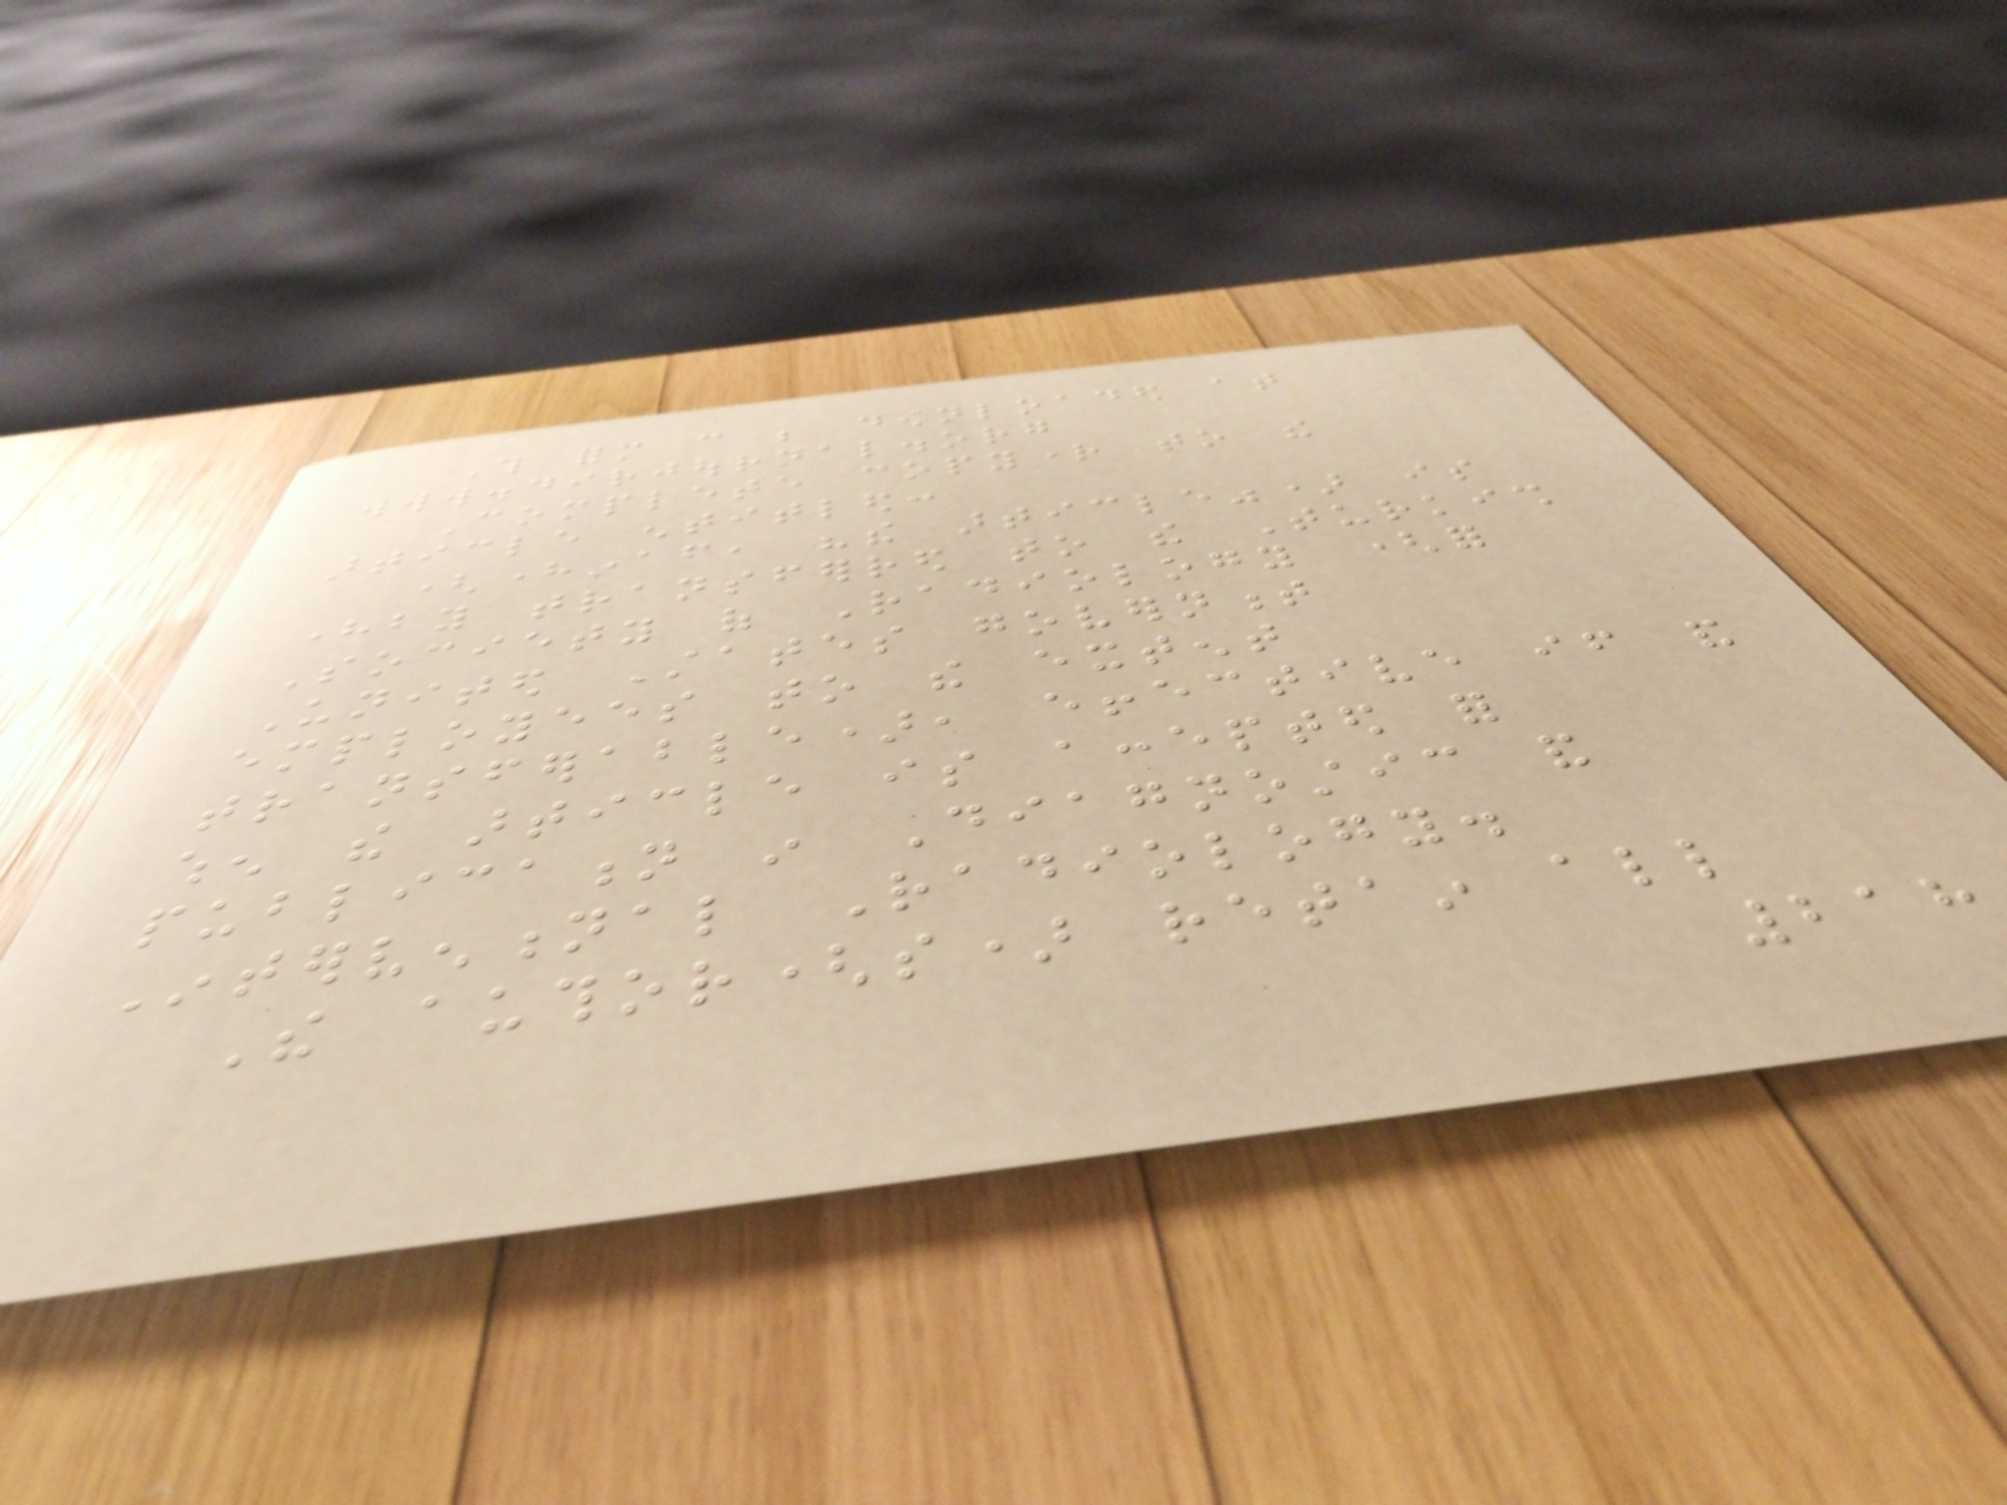This form can be downloaded at
www.dirjournal.org
Complete copyright to the
article entitled:
(hereinafter, "the article") is
hereby transferred to the Turkish
Society of Radiology (for
United States government
employees to the extent
transferable), effective if and
when the article is accepted for
publication in Diagnostic and
Interventional Radiology.
The author(s) retain all
218
